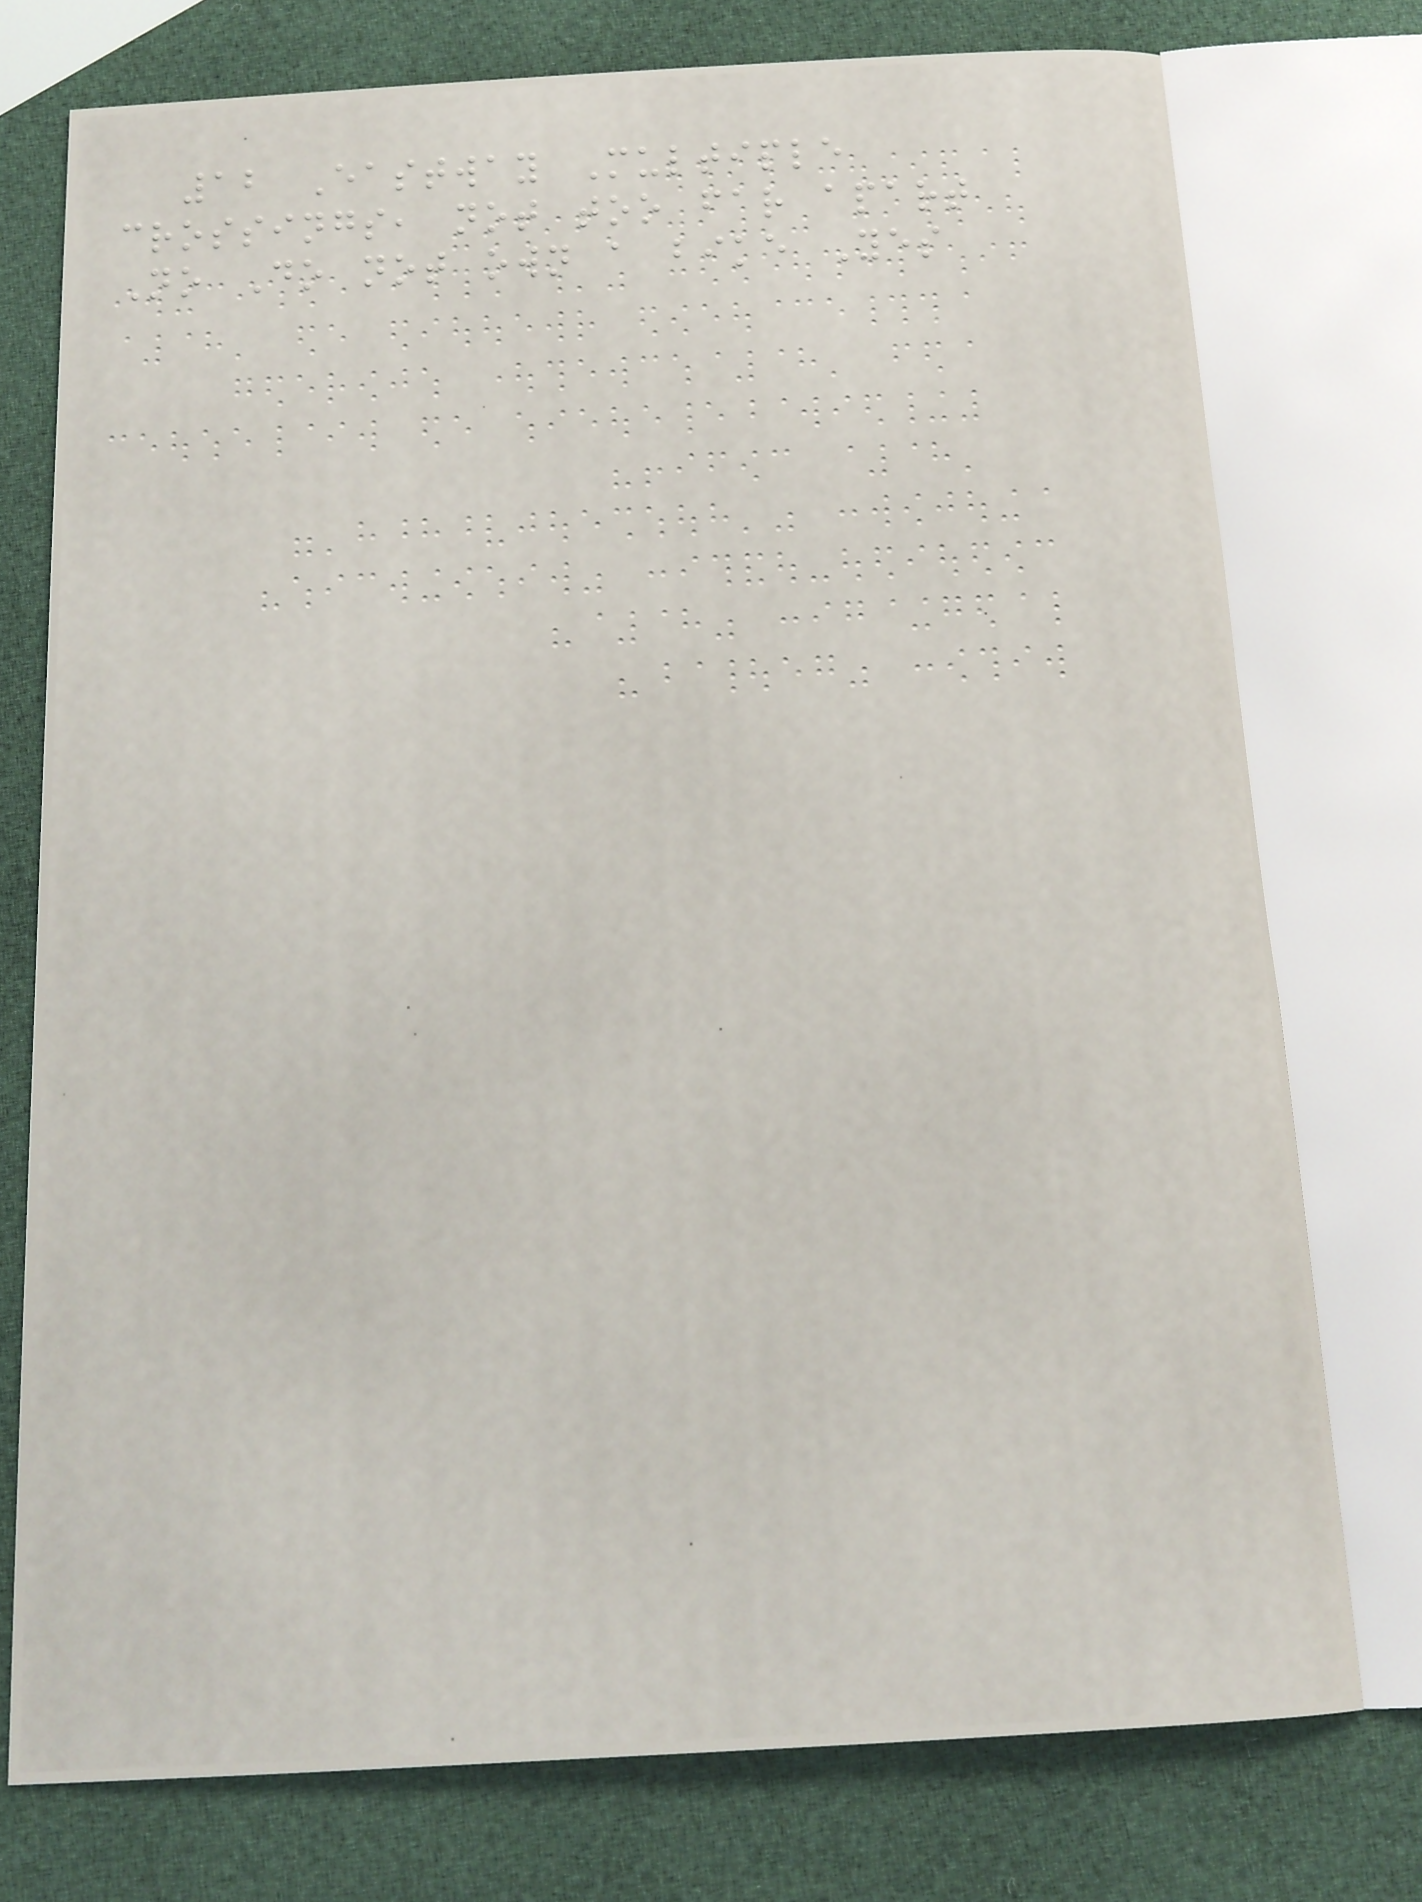12 Eastway Multiple
crossings, not too far apart
No Do not own a bike Yes
